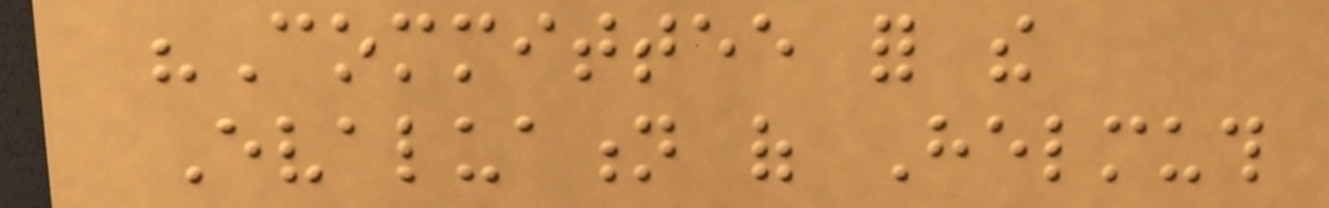"Committee for the
Evaluation of Helmuth
